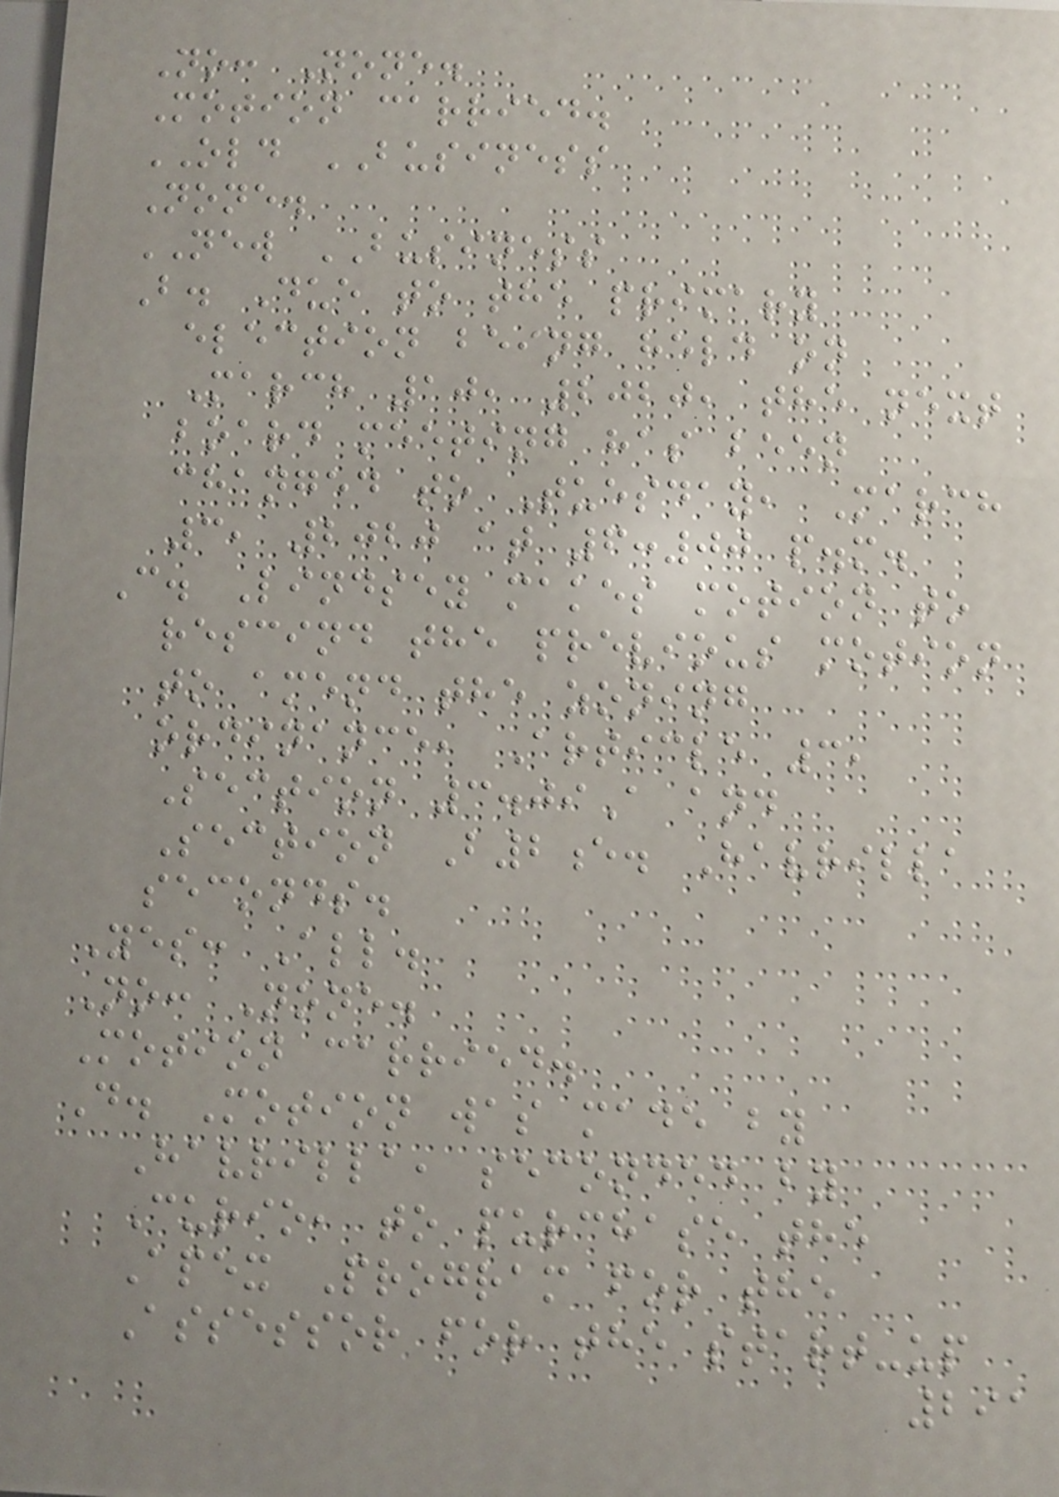No: None.
Motion carried.
OLD BUSINESS
None.
NEW BUSINESS
B. Due to the primary
election being held on
March 10, 2020, the next
board meeting has been
changed to Tuesday, March
3, 2020 at 6:00 p.m.
C. Lindsey makes motion to
rescind the previous motion
to amend the zoning
ordinance, Article 3,
Section 3.09A and
Section B2e. Havrilla
seconds.
Yes: All.
No: None.
Motion carried.
D. Motion was made by
Havrilla, seconded by
Curio, to purchase the
Apex Program for the
Assessor for the start-up
291
